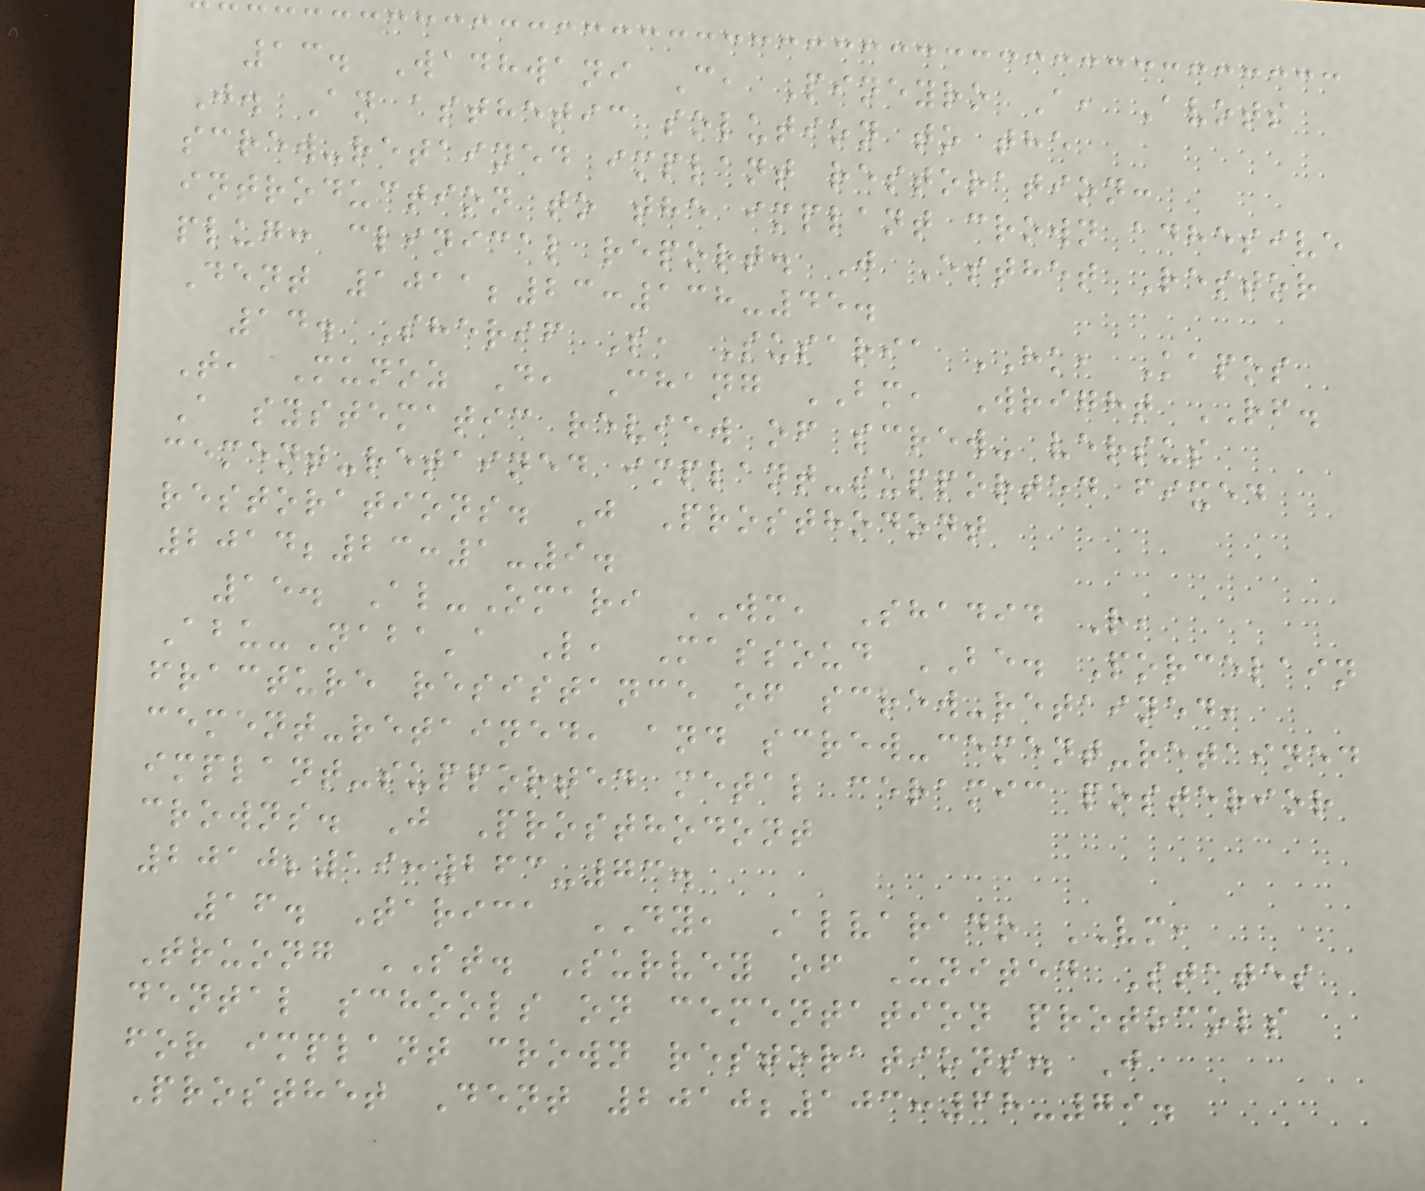13. Wadhwani C, Pineyro A, Avots
J. An asthetic solution to the
screw-retained implant restoration:
introduction to the implant crown adhesive
plug: clinical report. J Esthet Restor
Dent 1011;23:138-45.
14. Sherif S, Susaria HK, Kapos
T, Munoz D, Chang BM, Wright RF.
A systematic review of screw- versus
cement-retained implant-supported fixed
restorations. J Prosthodont
2014;23:1-9.
15. Al-Omari WM, Shadid R,
Abu-Naba'a L, Massoud BE. Porcelain
fracture resistance of screw-retained,
cement-retained, and screw-cement-retained
implant-supported metal ceramic posterior
crowns. J Prosthodont
2010;19:263-73.
16. Tarica DY, Alvarado VM,
Truong ST. Survey of United States
dental schools on cementation protocols
for implant crown restorations. J
Prosthet Dent 2010;103:68-79.
